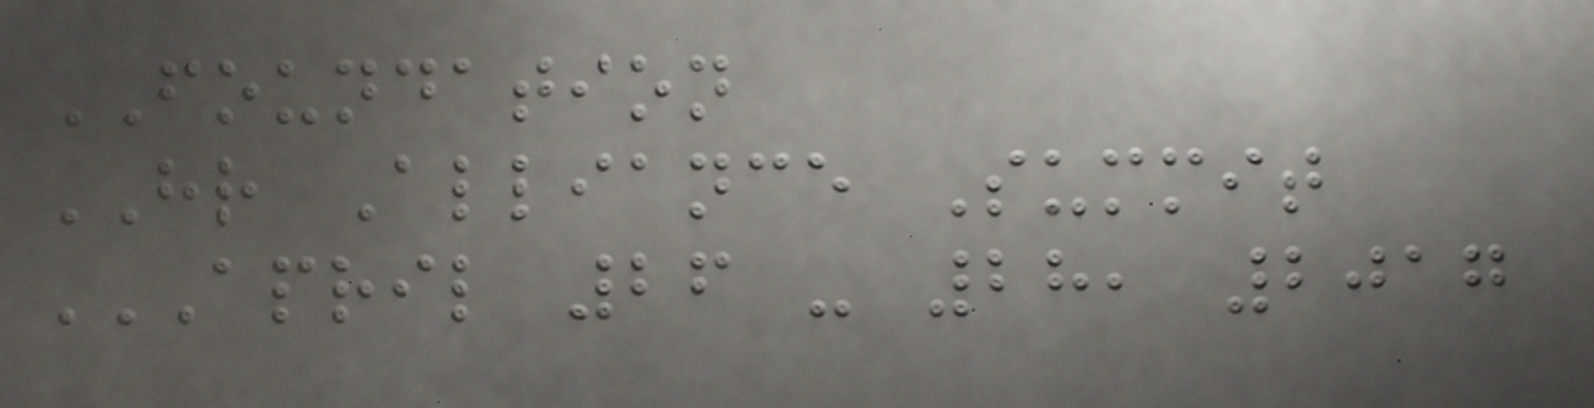FOUNDATION
HR Alliance Summit
APRIL 26 - 28, 2017
